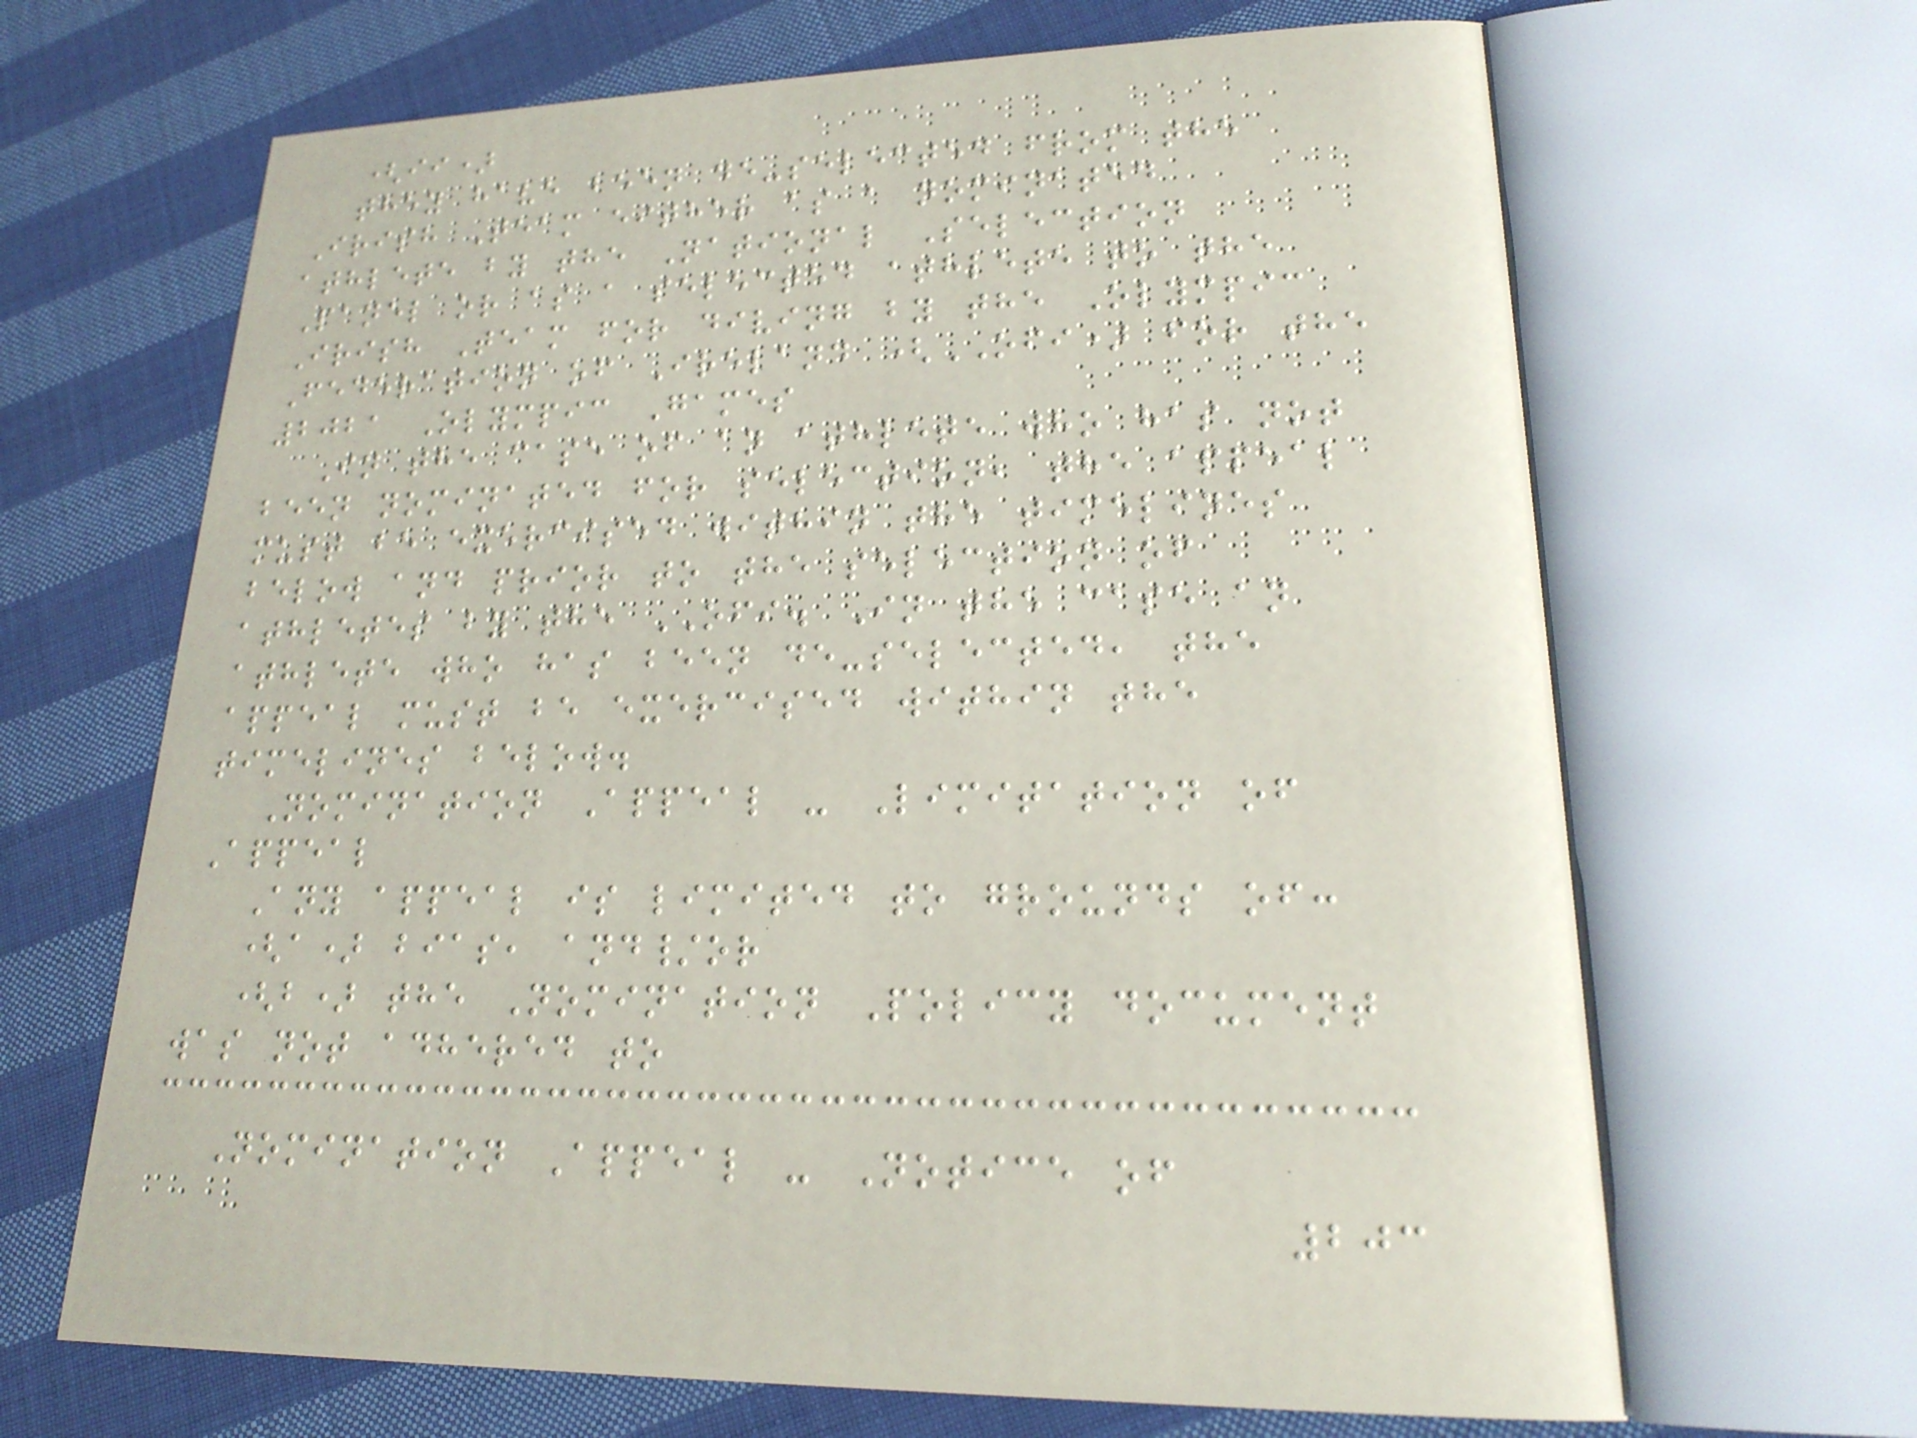(ii)
they have been de-selected from the
Irish Team either as a nominated
athlete by the National Selection
Panel or as a selected athlete to the
Irish Team for diving by the Olympic
Federation of Ireland (OFI) for the
2021 Olympic Games
In the case of an athlete who has not
been nominated for selection, the appeal
must be exercised within the timelines
below and prior to the selection of
athletes by the OFI. In the case an
athlete who has been de-selected, the
appeal must be exercised within the
timelines below.
Nomination Appeal - Limitation of
Appeal
Any appeal is limited to grounds of:
(a) bias, and/or
(b) the Nomination Policy document
was not adhered to
Nomination Appeal - Notice of
203
